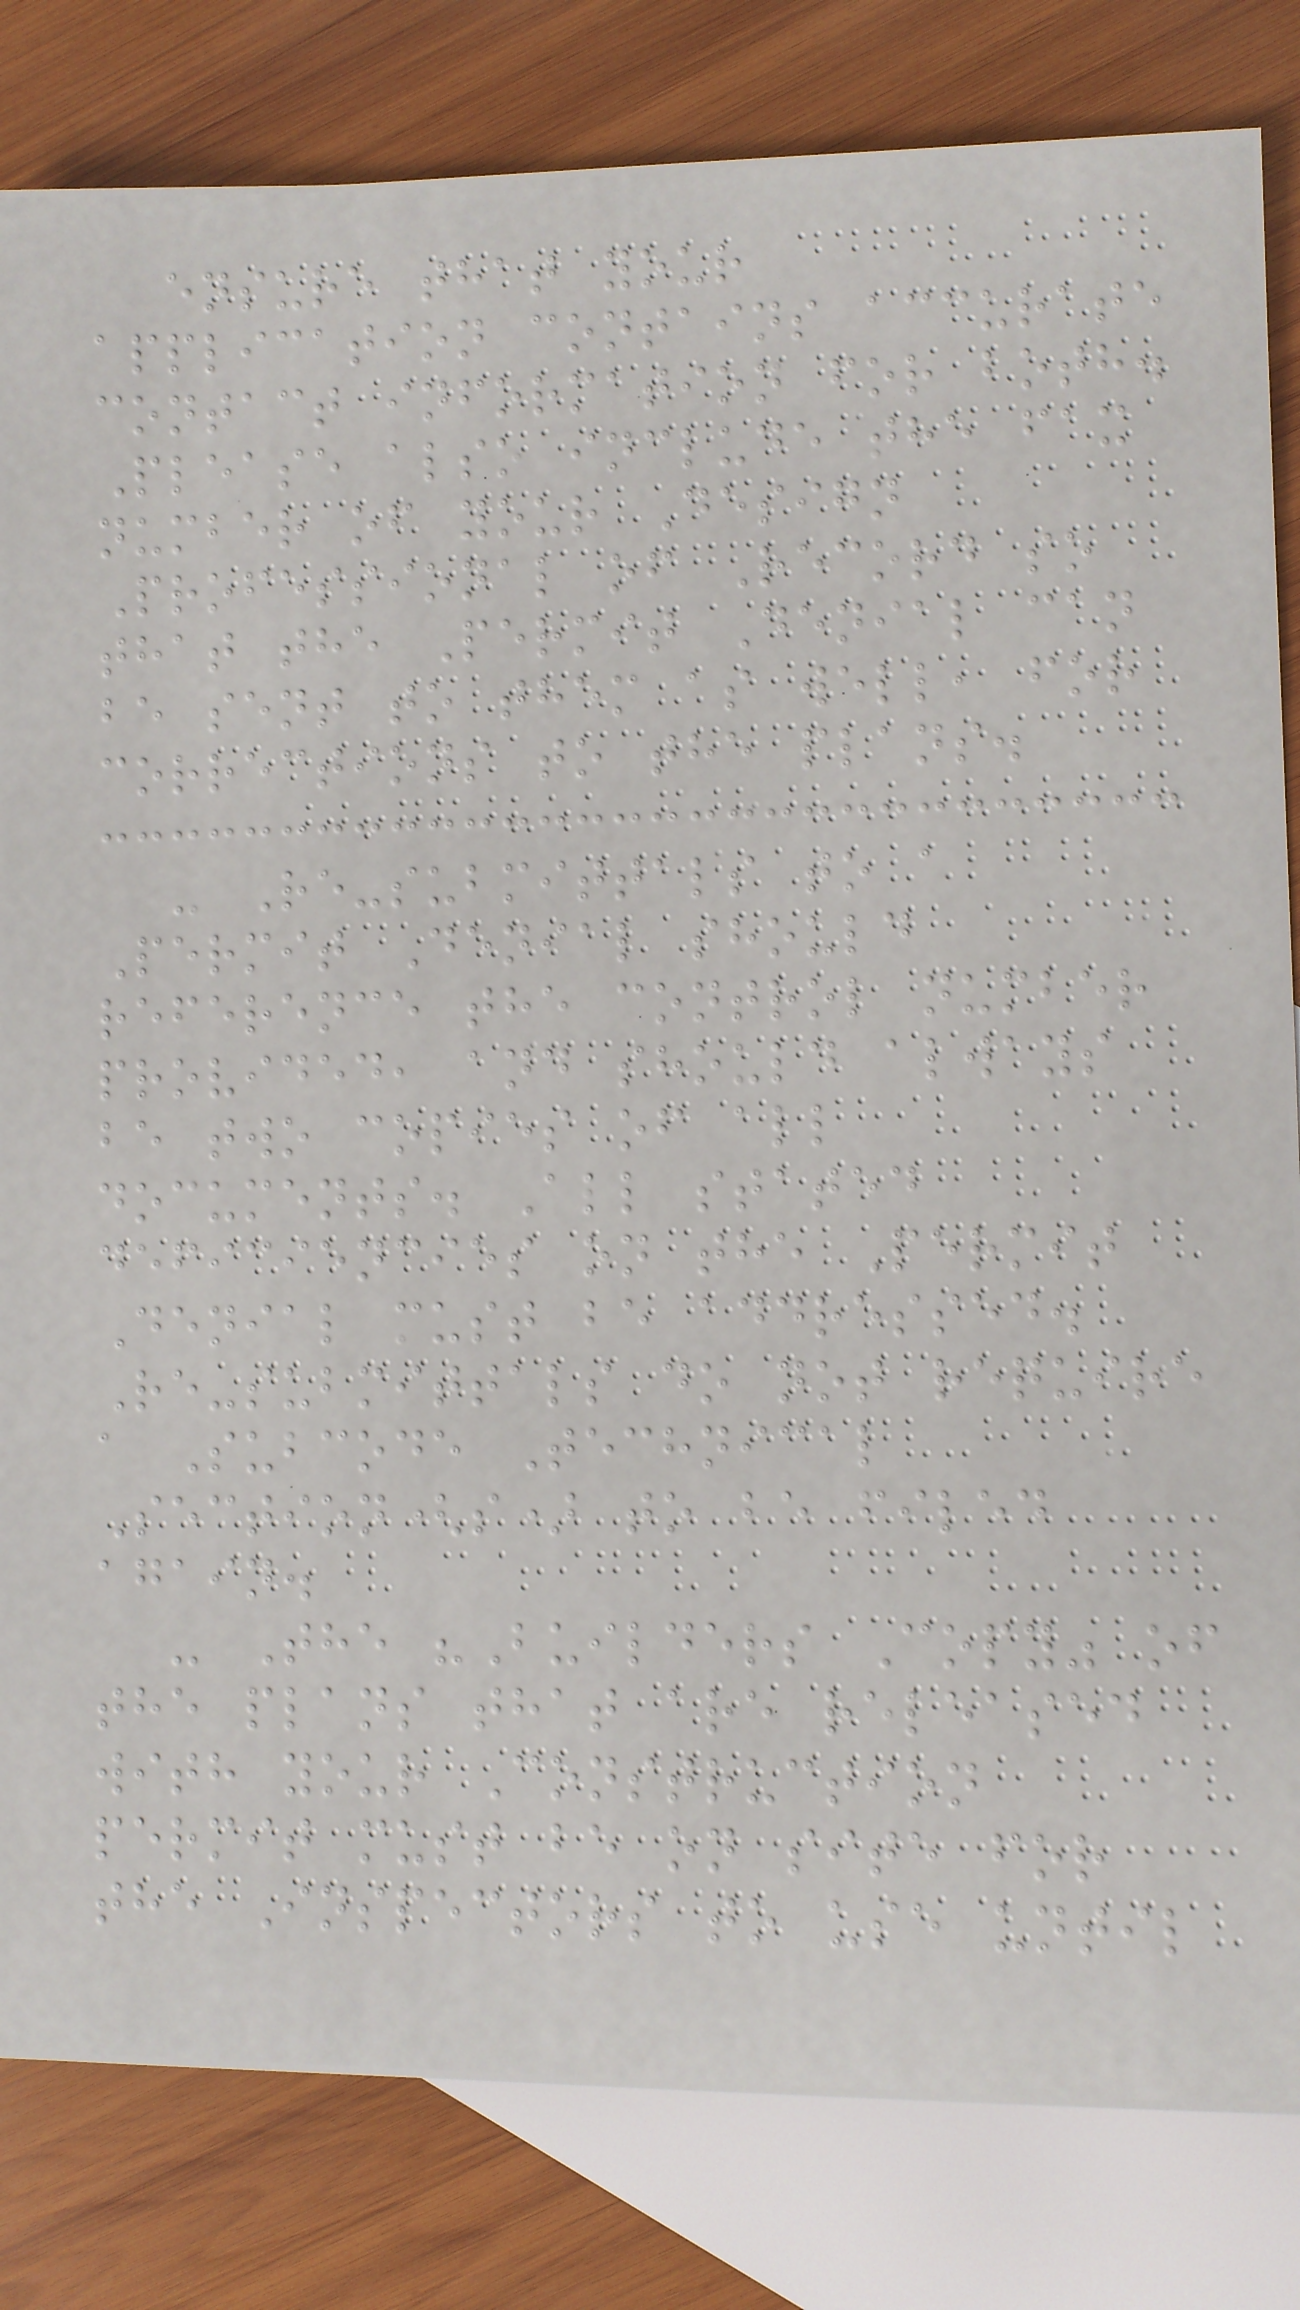ensure that your
application contains accurate
contact information for both.
Please also include the fax
number of your Design
Professional of Record so
that the Permit Denial can
be sent to them as well, for
corrections to the plans.
- Re-submittals to a
Permit Denial should
reference the control number
provided, and should always
be two copies of all
documents. All stated
deficiencies on the Permit
Denial must be addressed.
Re-submittals do not require
a Subcode Technical
Section(s) to be filed
again.
- The "Builders Copy" of
the plans that are released
with your Construction
permit must be on site for
the Inspectors to use until
